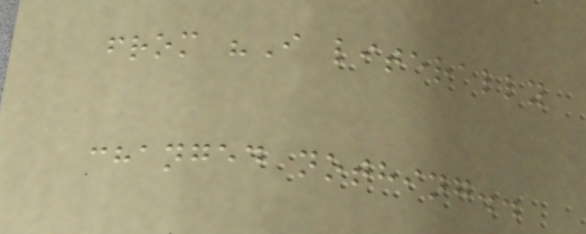from "I literally
changed nothing..
